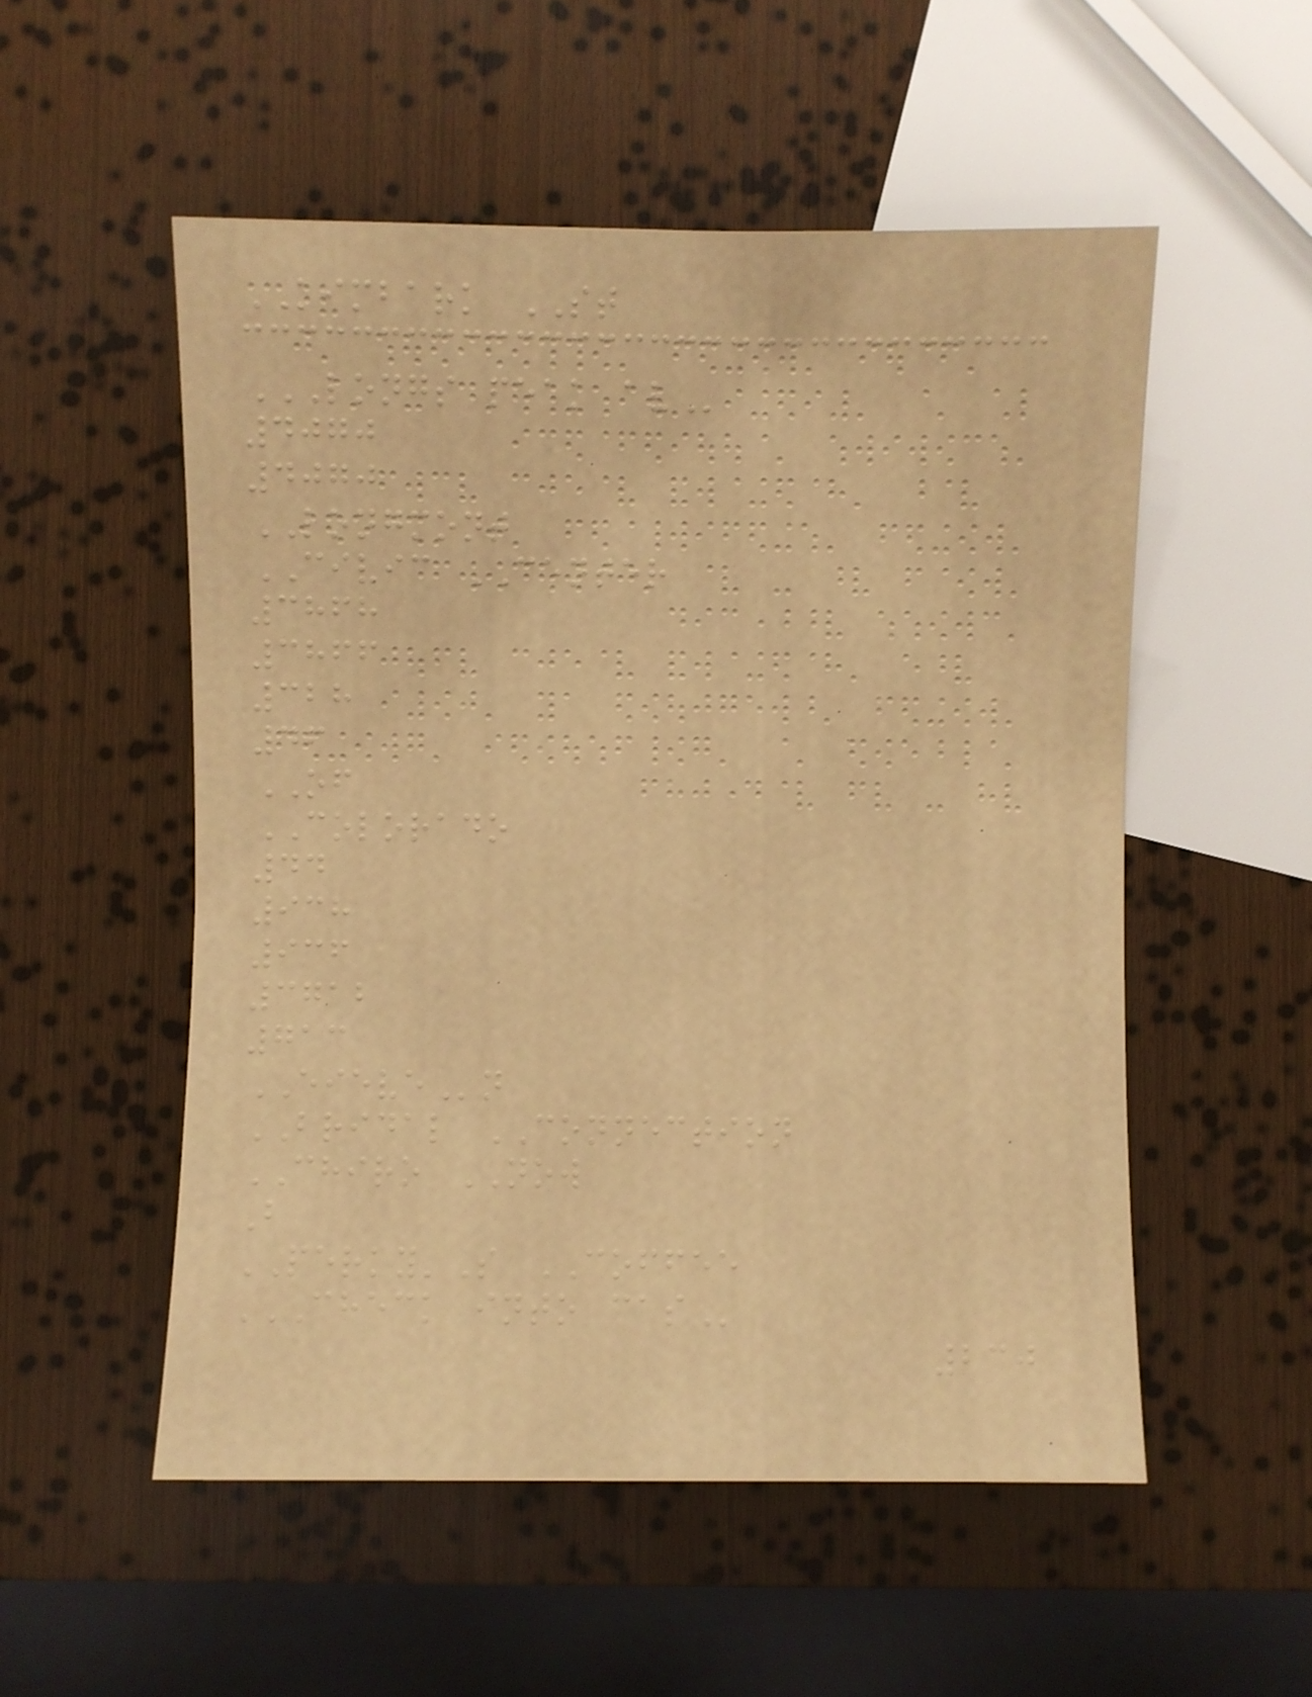KIMBARK ST
LONGS PEAK AV
4070
4070
LONGMONT
CIVIC CENTER
3868
3866
328
46
OF
COLORADO
44
938
936
3712
713
EIEVEn
BRIDAL CONNECTION
CHIRO NOW
B
PERKY'S COFFEE
CHECK INTO CAS
230
